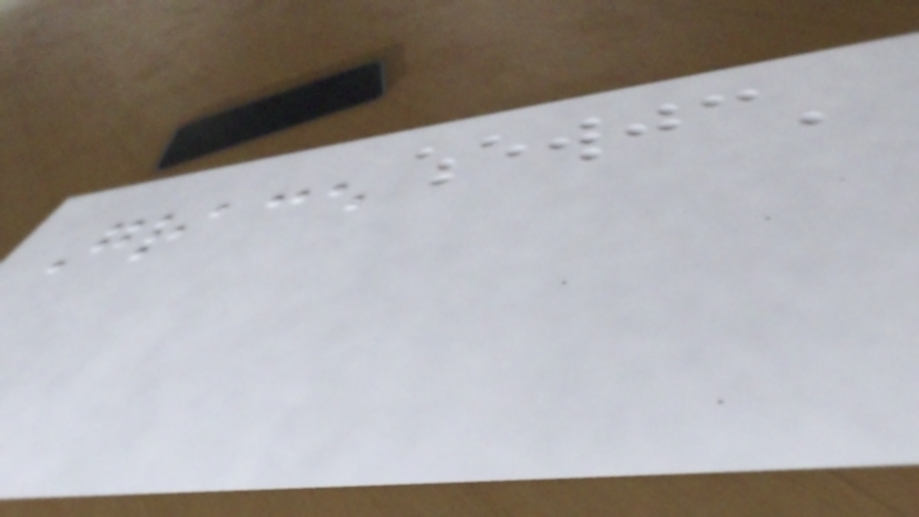Grace
